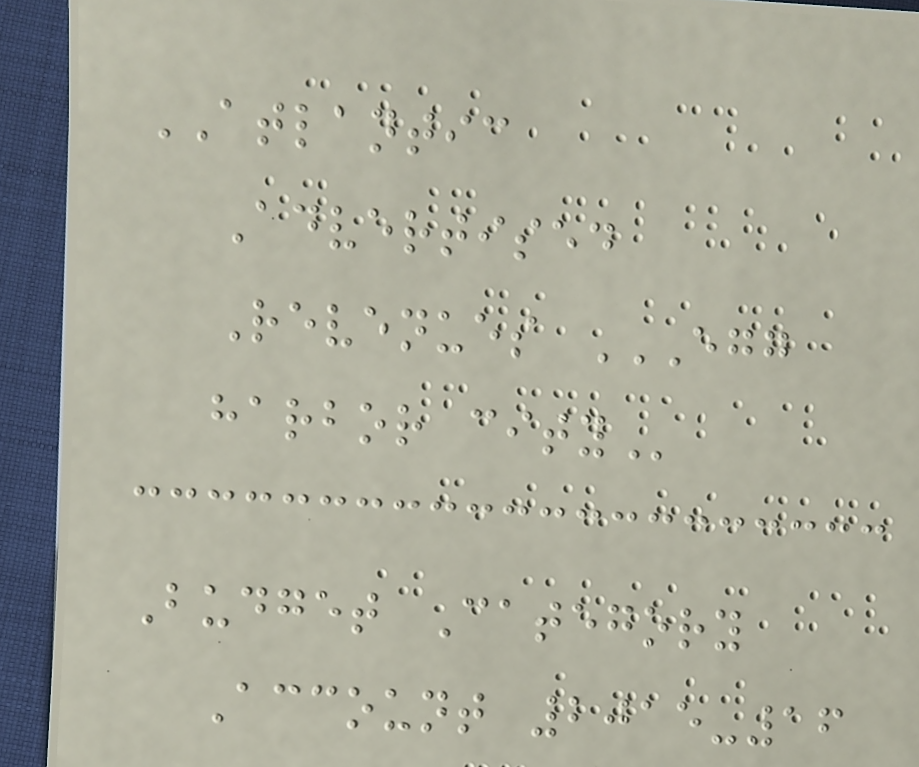ATLANTIC
Advertised
Revenues EGG
HARBOR CITY
Budget Category
Account 2015-16
